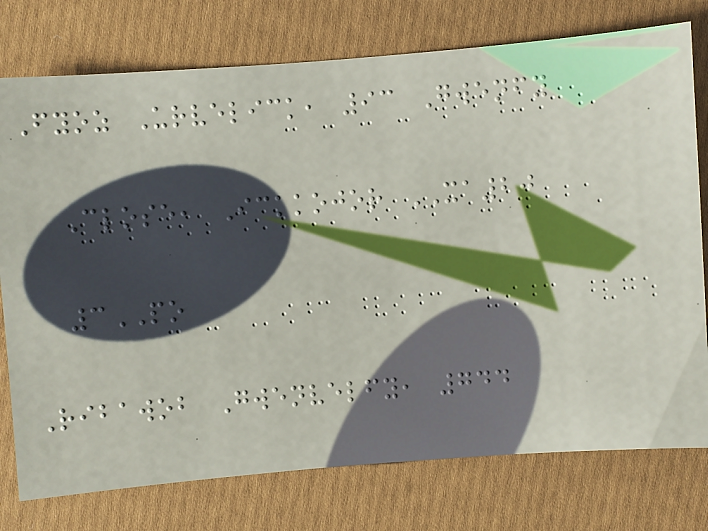Fyoz Urvelick, 93 Gwenfy
Close, Ickkojor XA20
3PO
Ribawob Gwenvelfy, 744
